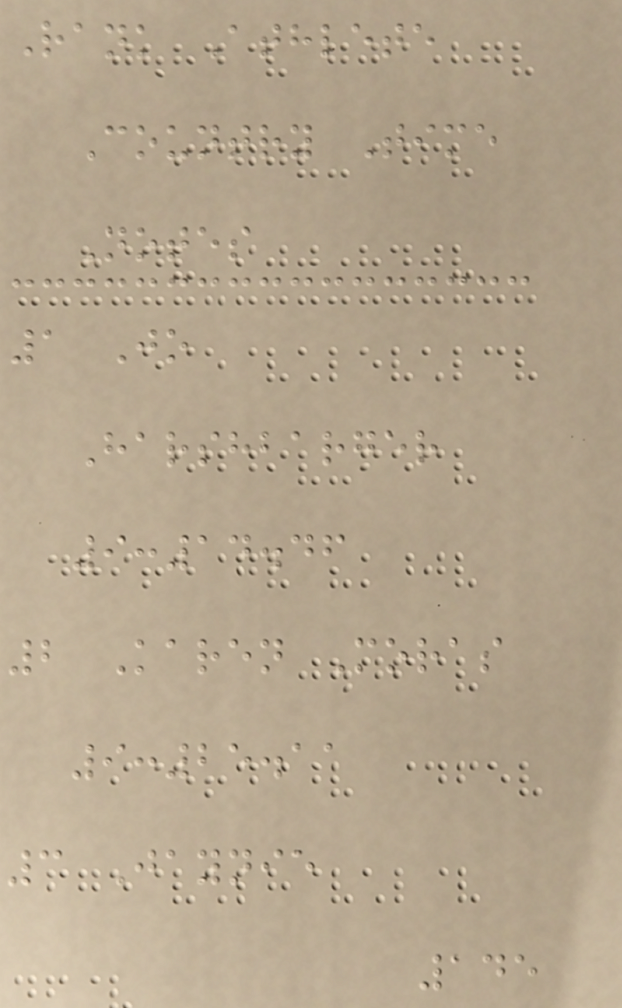Rank Athlete
Country Time
Notes
1 Jo
Harshbarger
9:14.46
2 Karen Moras
9:25.11
3 Jaynie
145
